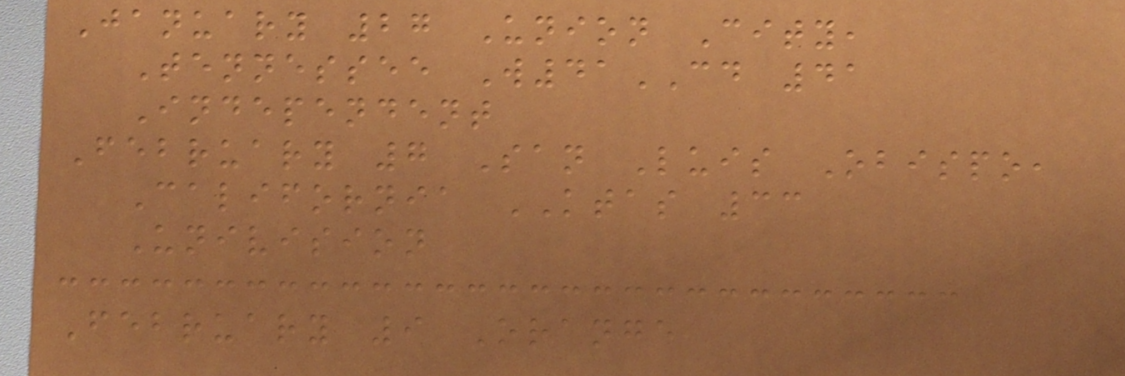January 27 Union City,
Tennessee W41CD 41
Independent
February 7 San Luis Obispo,
California KTAS 33
Univision
February 9 Orange
